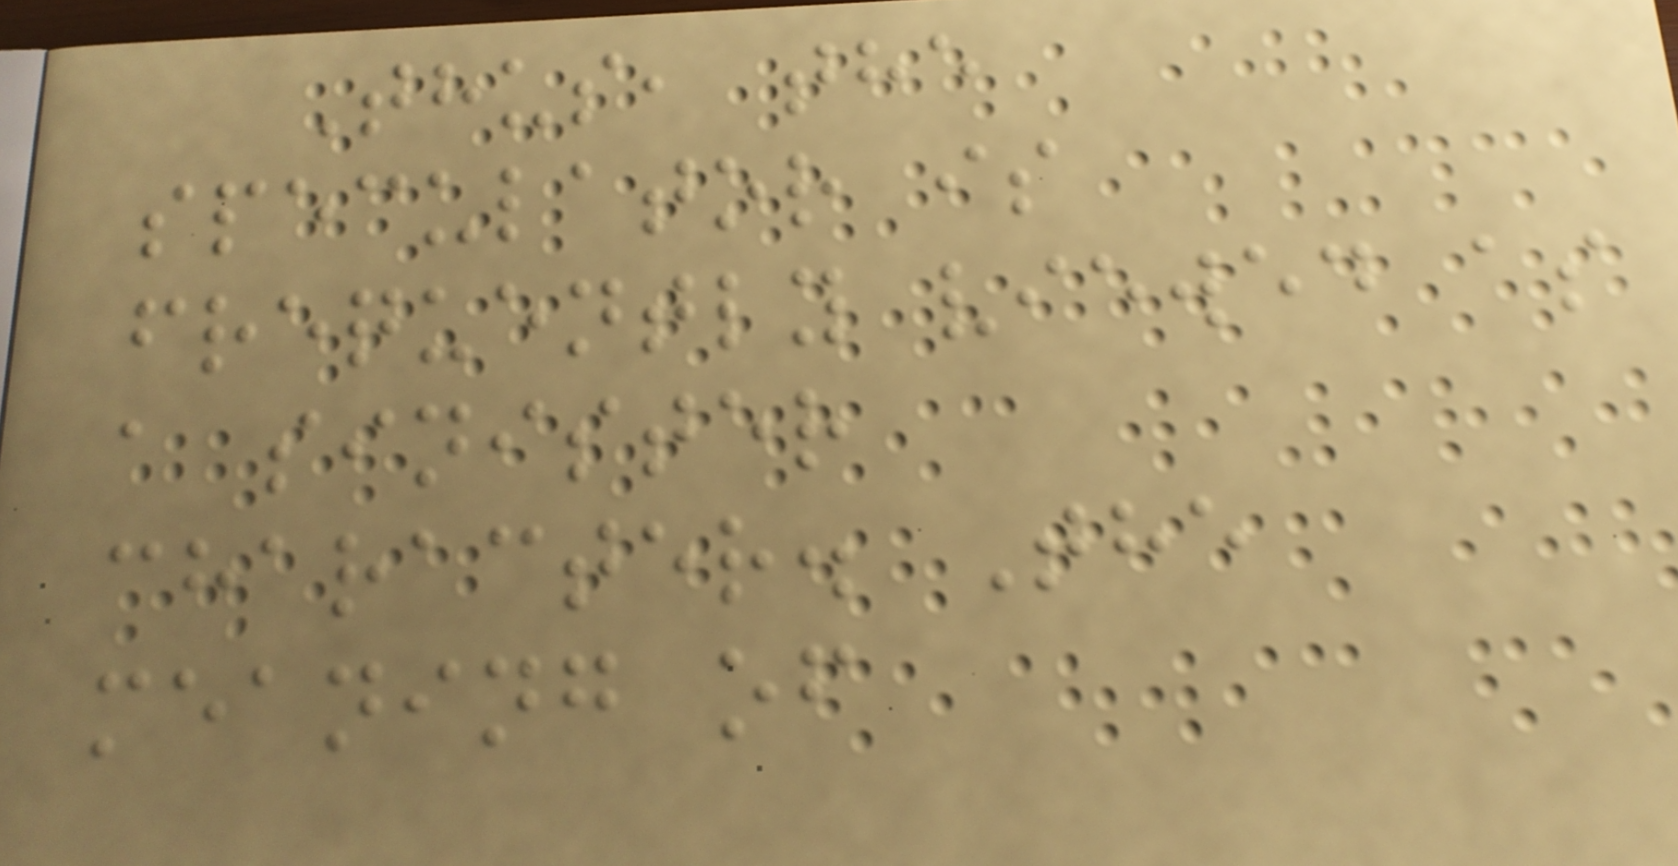Thus, the
speculator is
frequently viewed as
a sinister
character. The
meaning of
